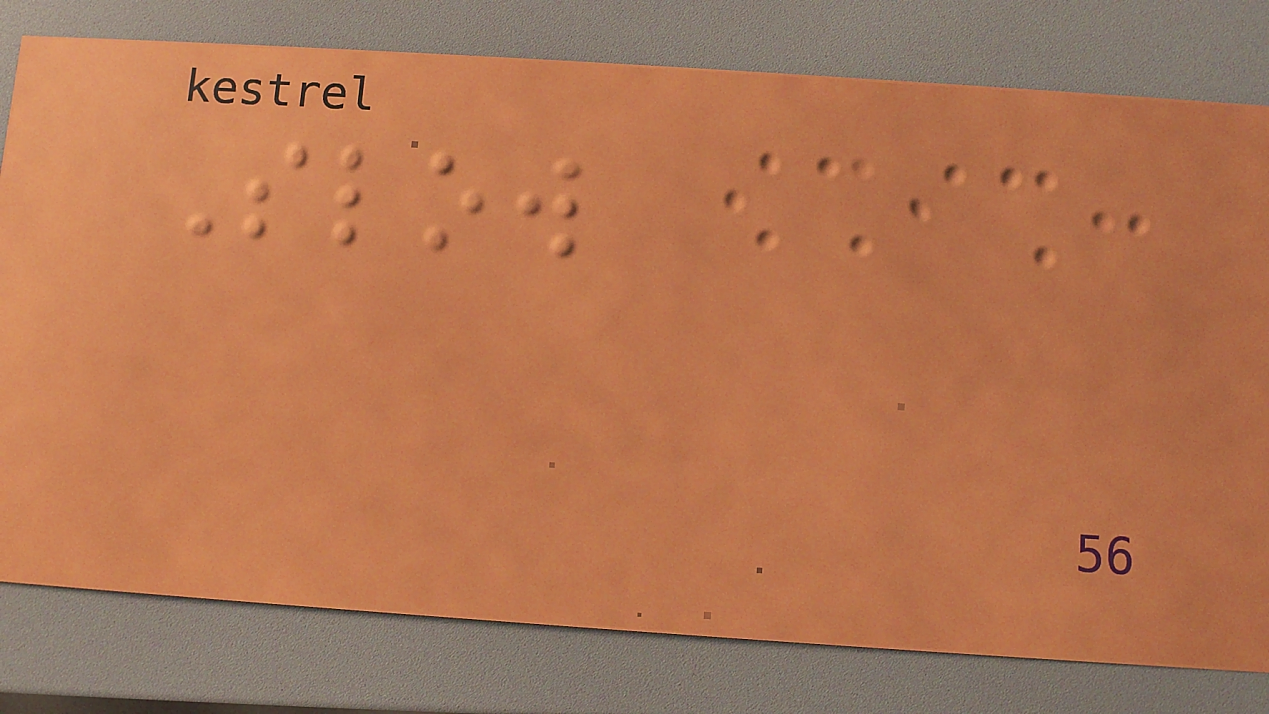Slow
